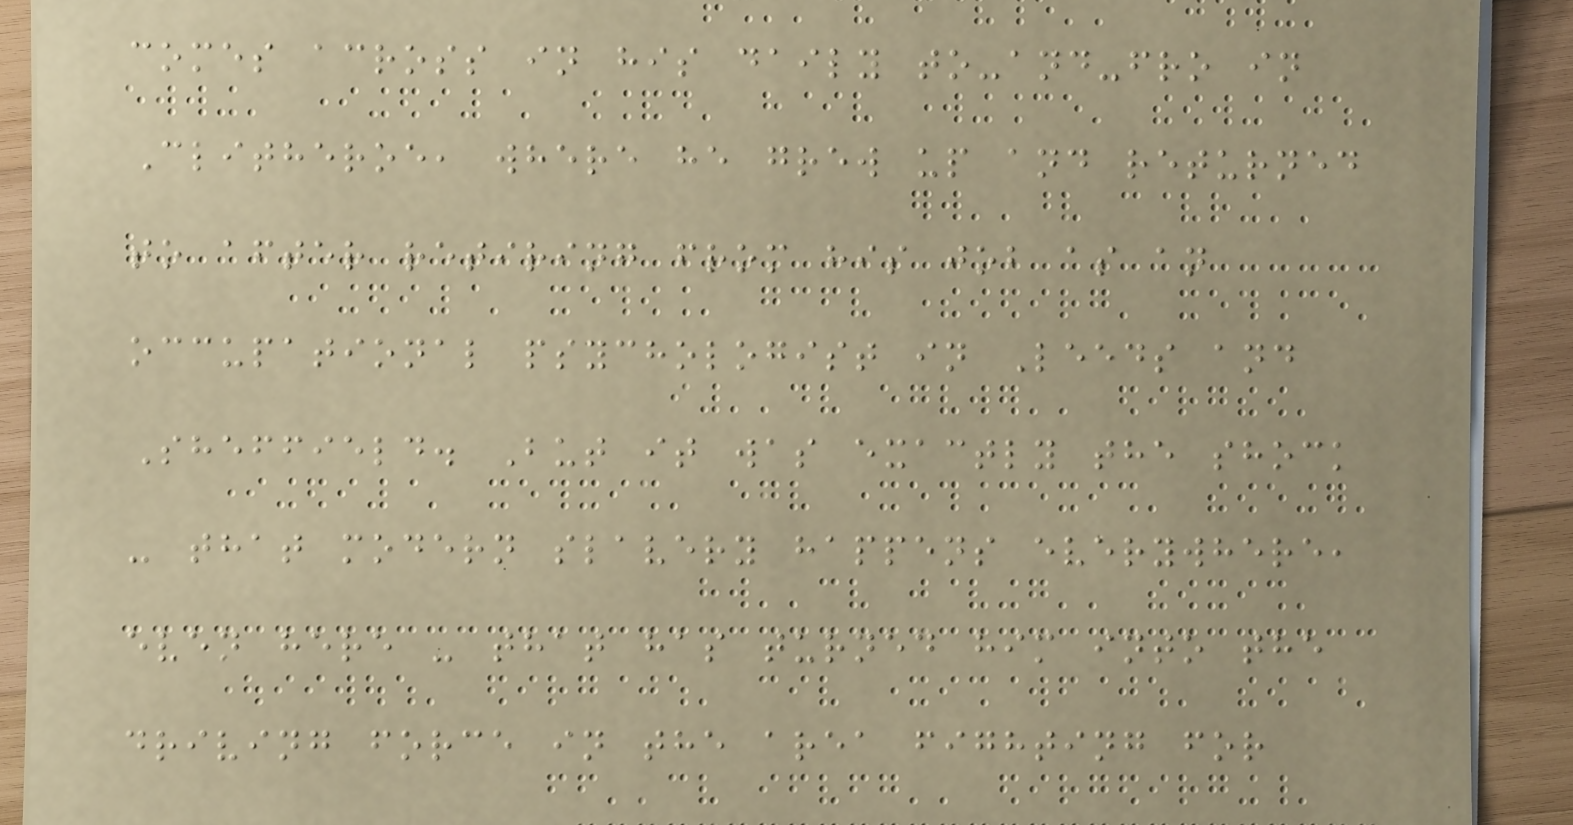comes across in his daily to-and-fro in
Clitheroe, where he grew up and returned
to after retiring from his job as an
occupational psychologist in Leeds and
Sheffield. But it was exactly the shock
- that modern slavery happens everywhere,
even here - that has turned him into the
driving force in the area fighting for
